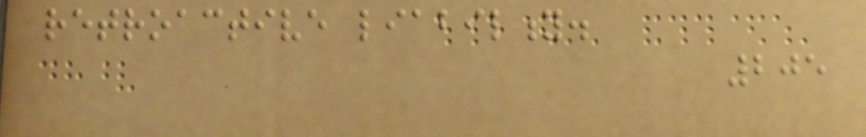retroactive liability.
205
